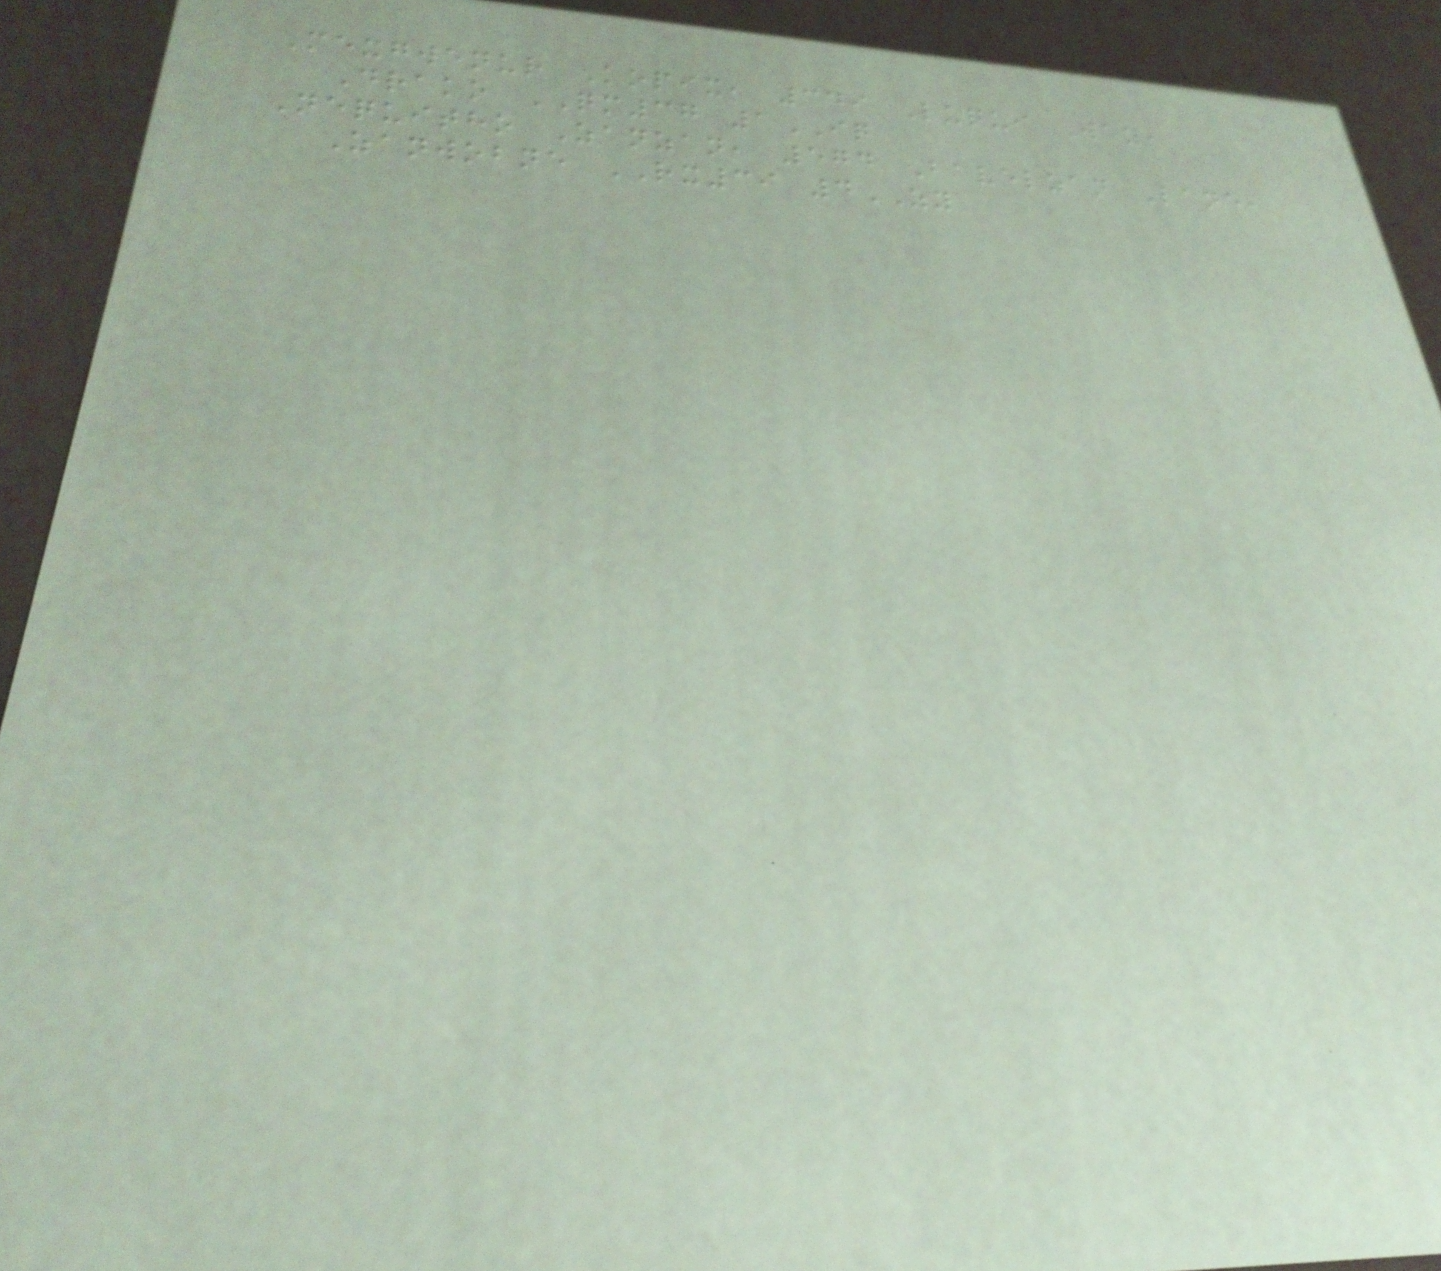Mexgwenur Kopix, 349 Luqui Way,
Drako QM37 1IQ
Nequitho Zanzan, 574 Bavelzan Lane,
Zanwobne RX39 4ZY
